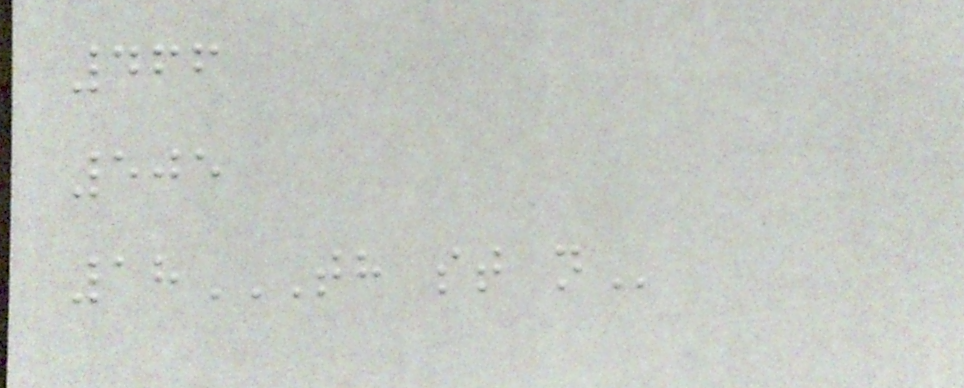466
505
18TH ST N
